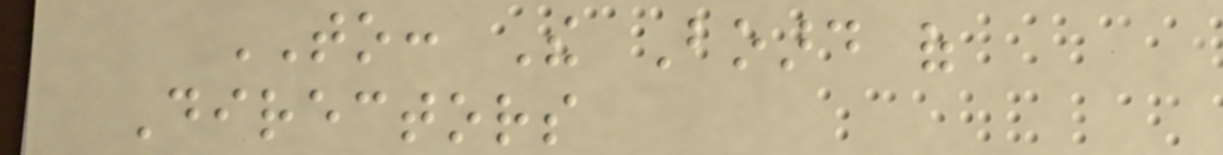TO: The Board of
Directors
